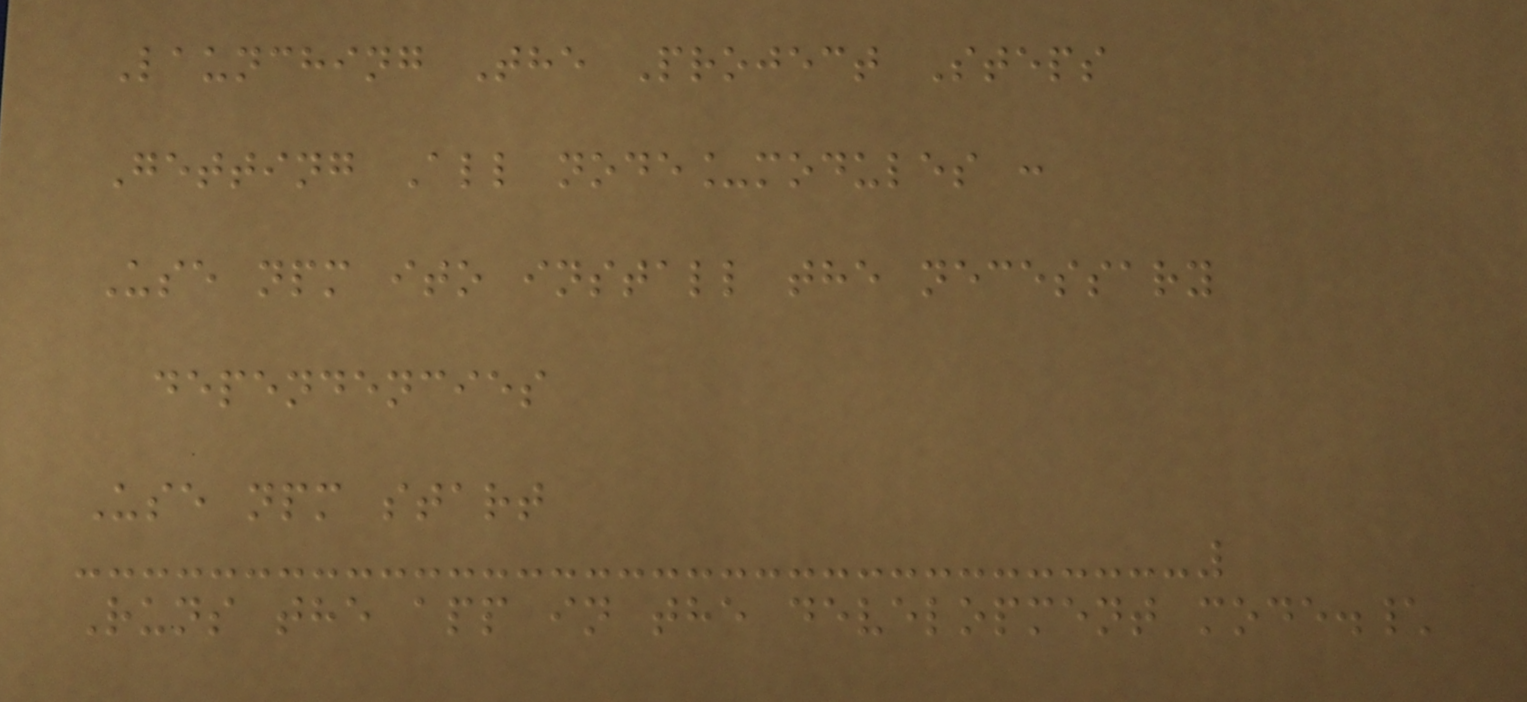Launching The Project Steps
Getting All node_modules :
Use npm ito install the necessary
dependencies
Use npm start
Runs the app in the development mode.\
